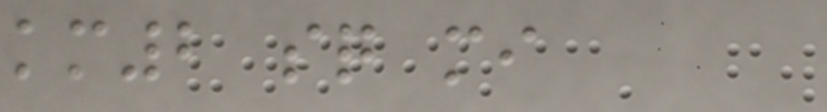km2 sq mi
